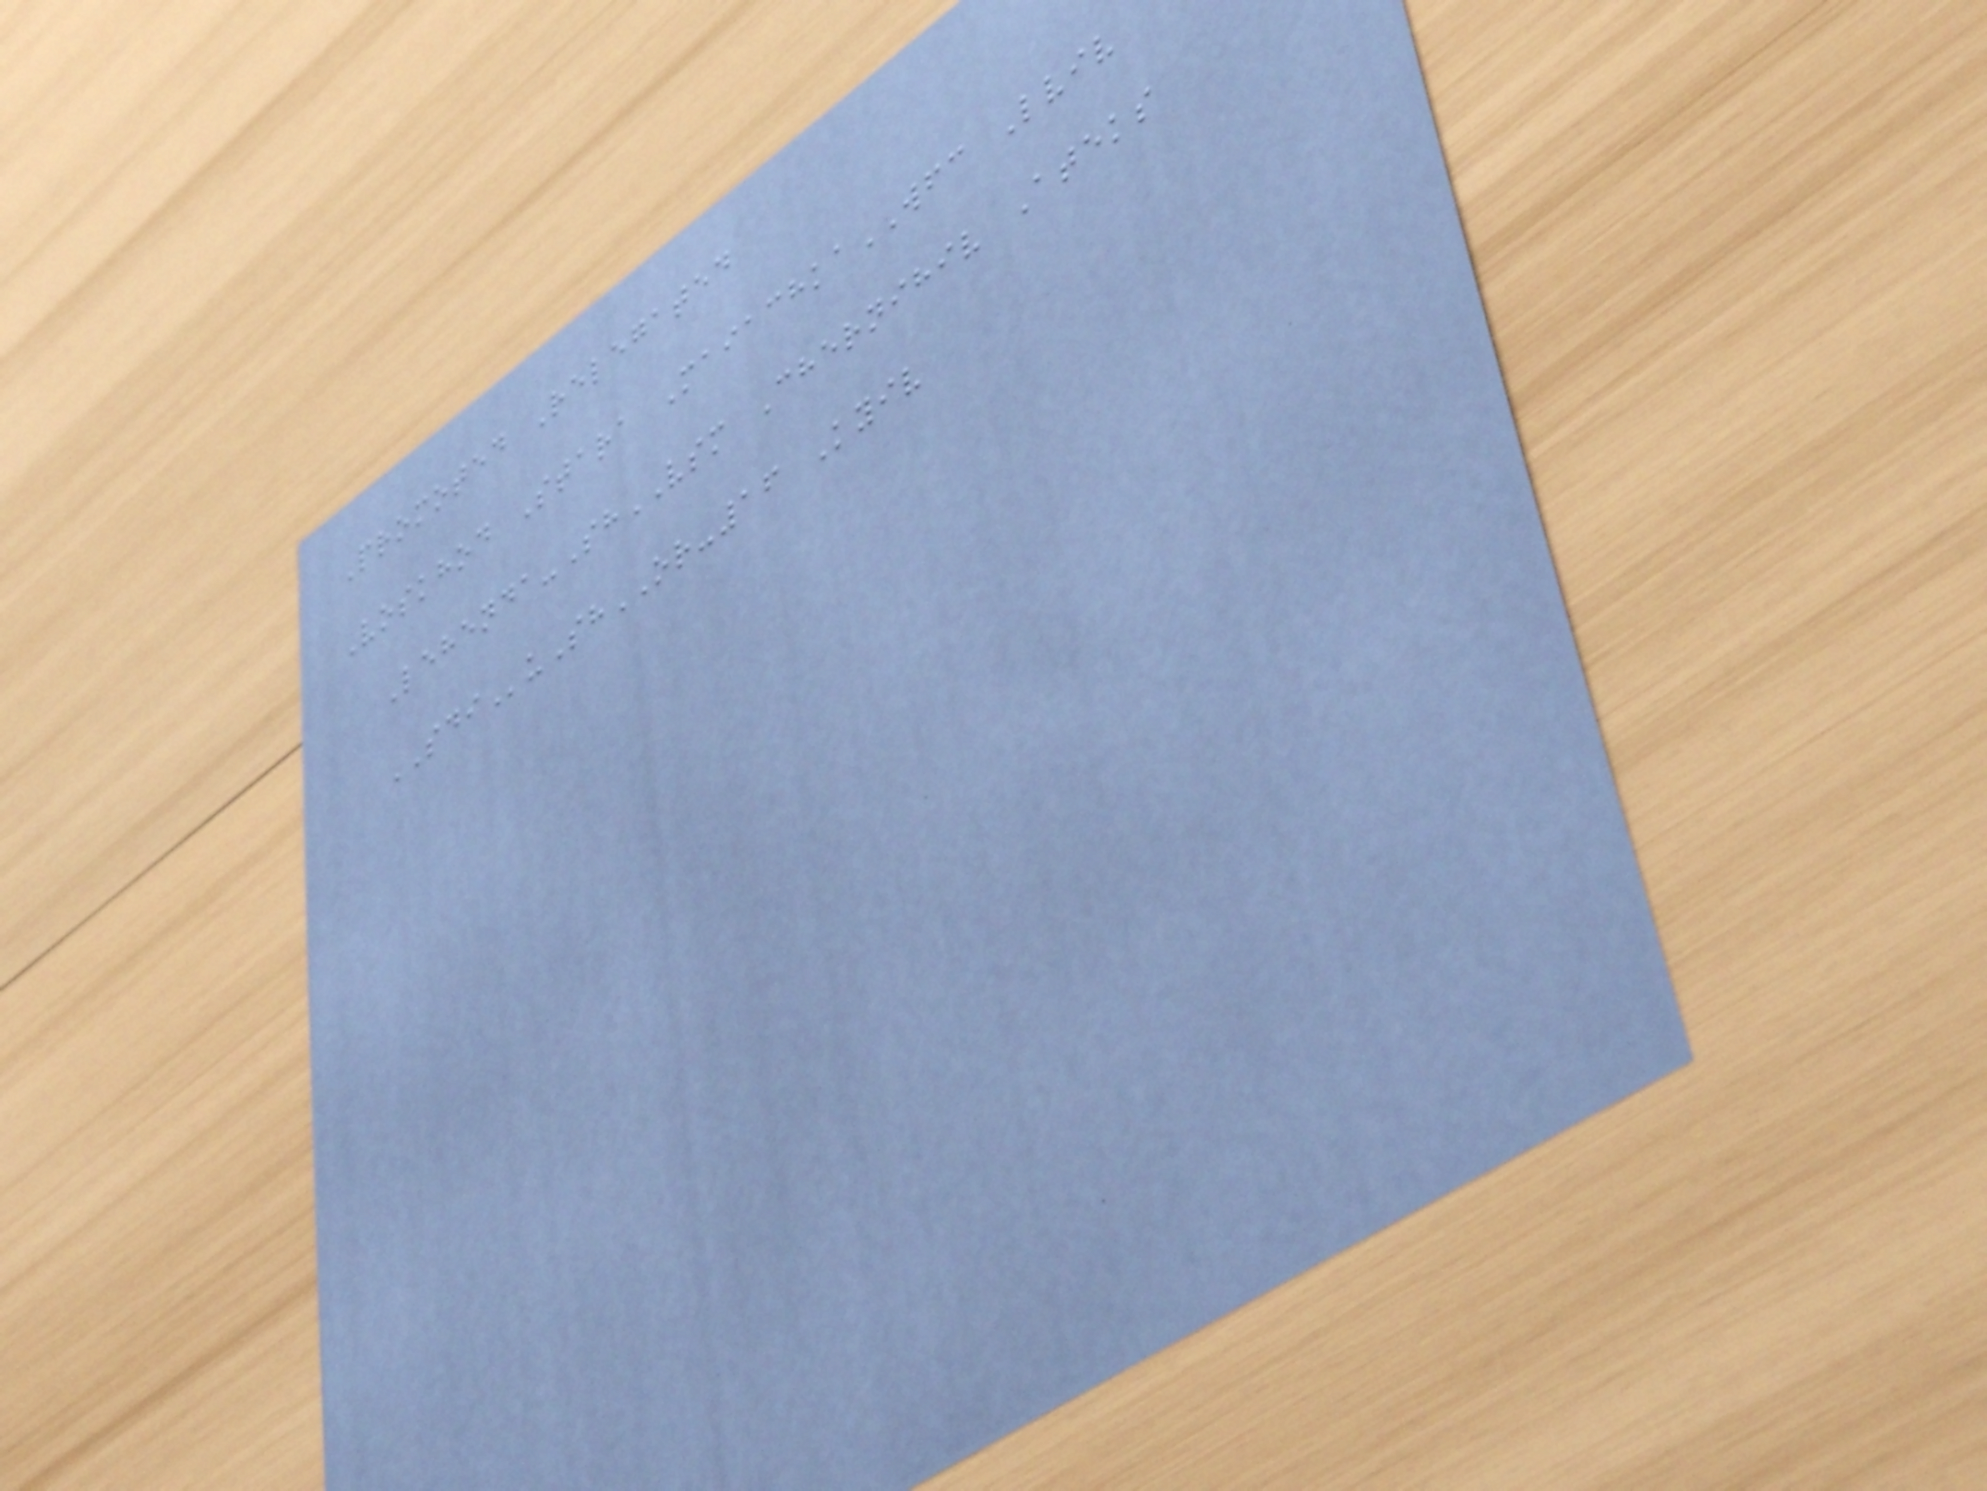Promoted Relegated
Voskhod Stara MaiachkaWFC Lviv
Lehenda-ShVSM Chernihiv Ateks
SDIuShOR-16 Kyiv
